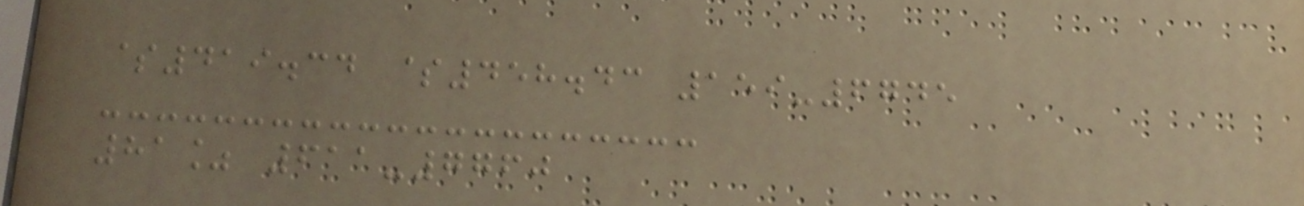$419.34 $458.43 159-6745
81% 611-7760
